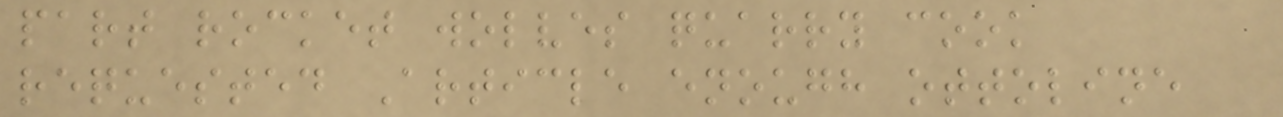part rocket wolves quarry cook
requested Article enough ottoline
